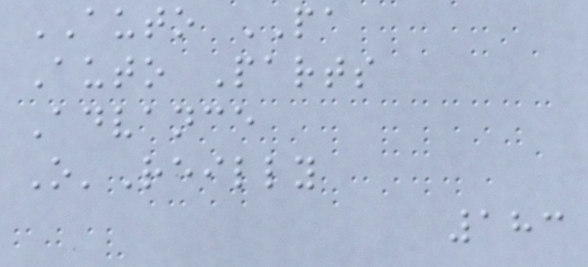AUTO PA
Auto Parts
Advance
O'Reilly
183
